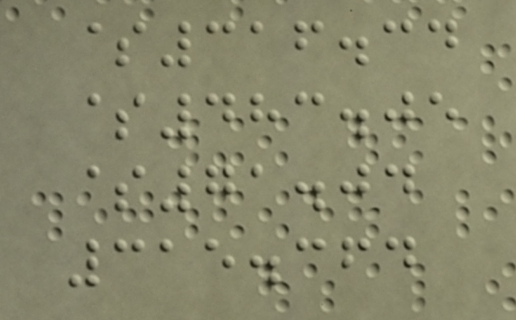$316.34
$483.05
$71.04
315.364
